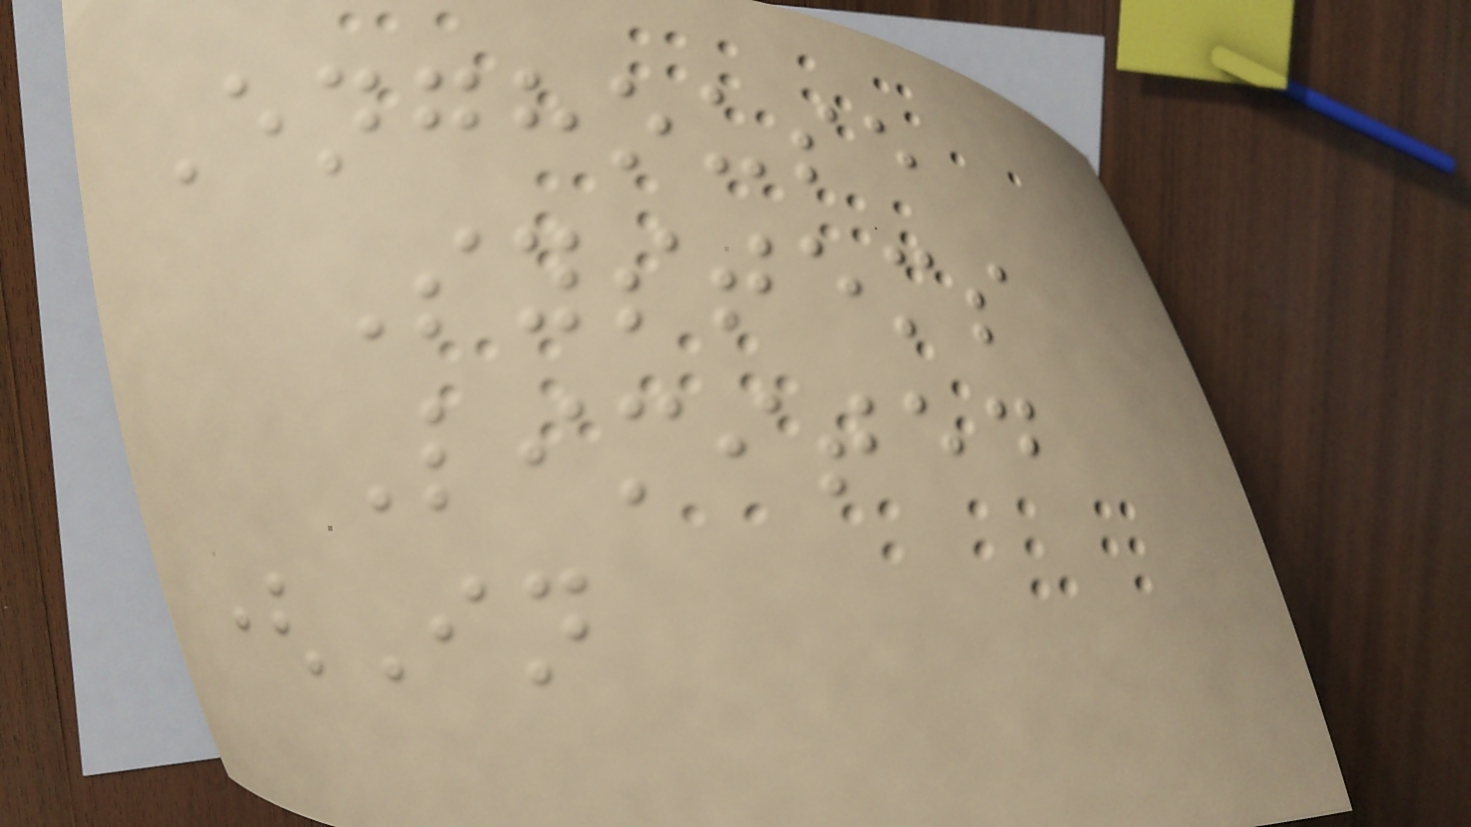Enghouse
Systems
Limited
(In
